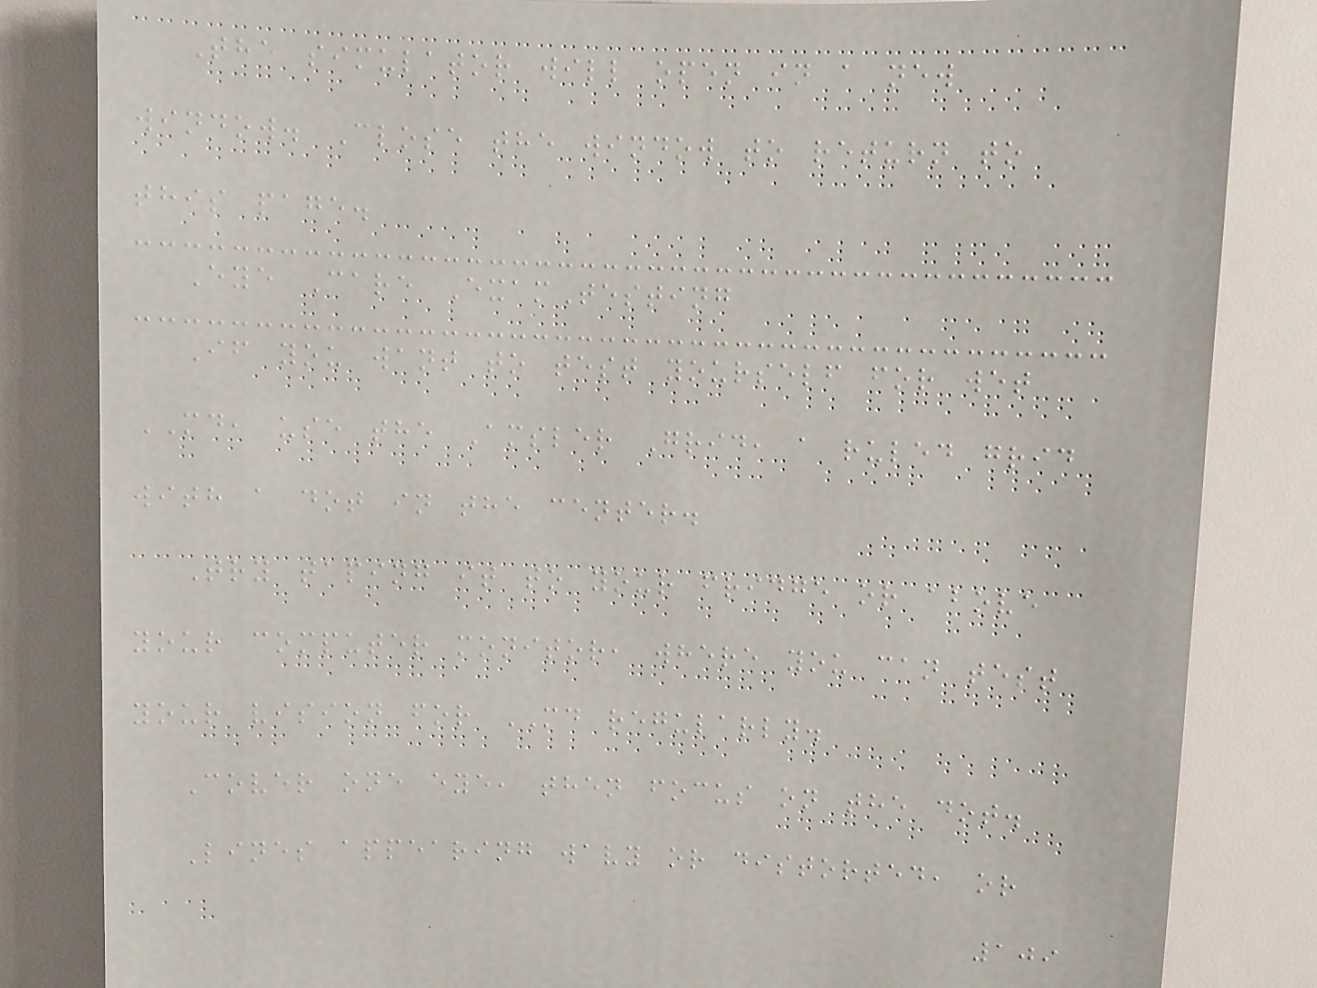The simulator will open in a new
window. Close the window to return to
this page.
Eye Care ExamTesting
If you want to test yourself for wet
MD, use the Amsler Grid, a ruled grid
with a dot in the center.
Try taping it to your fridge or above
your computer monitor, where you can test
your vision for MD regularly.
Cover one eye, then focus on the dot.
Lines appearing wavy or distorted, or
109
